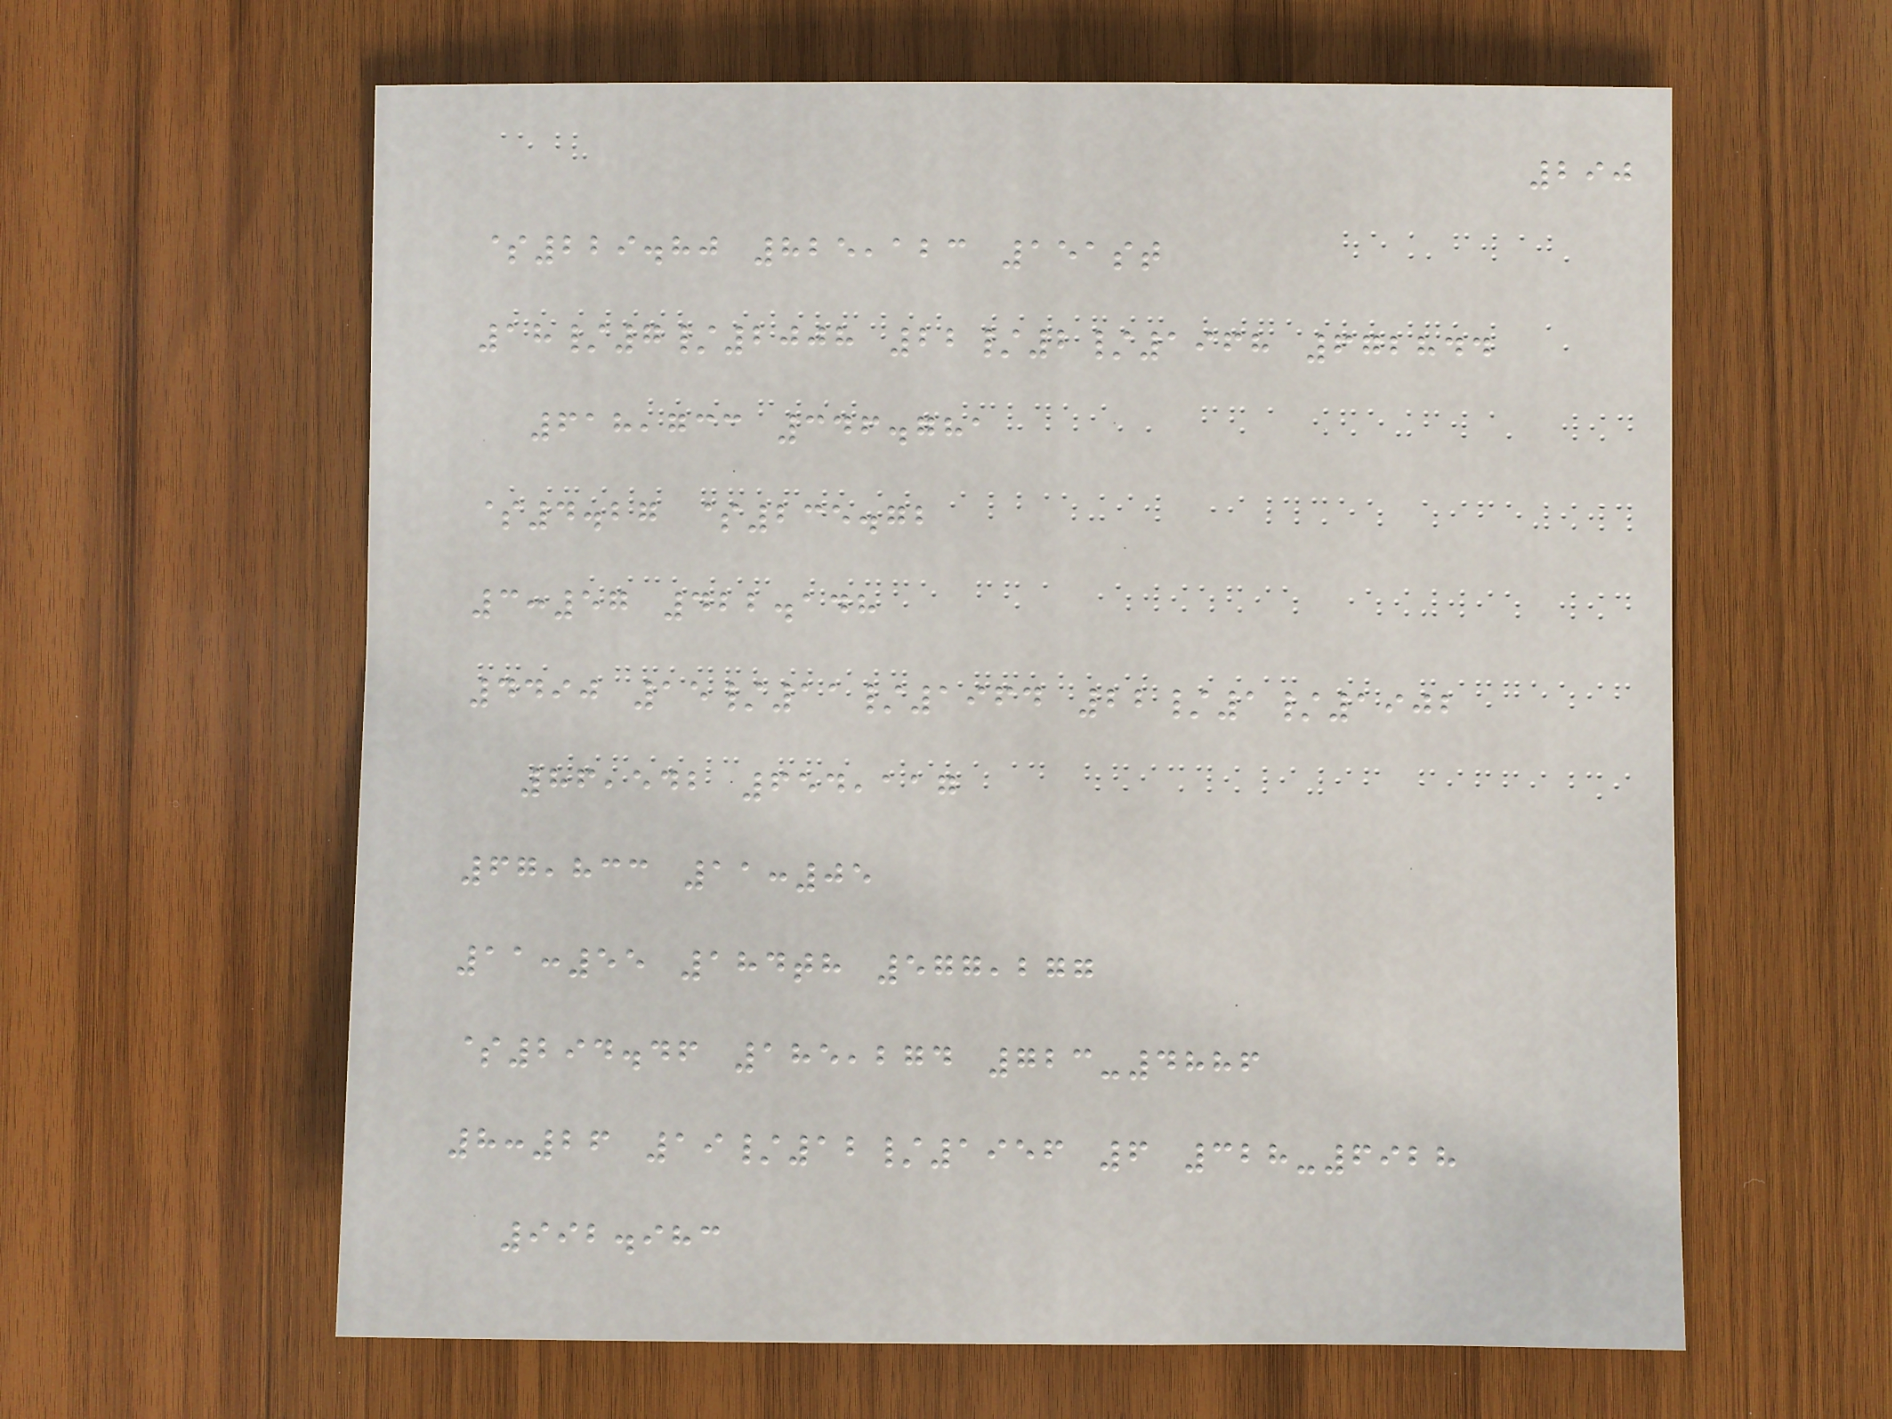290
$229.80 825,123 151st
18/7/2008 22/2/1968 672844
618,733 346.781
$4.27 $235.72
3:57 422.148
4490 15/11/1964 22/1/1902
86,542 654,117
67,833 11:05
11:55 184th 577,277
$294.46 185,274 723-4886
8:26 19/12/1956 6 328-6928
992.983
